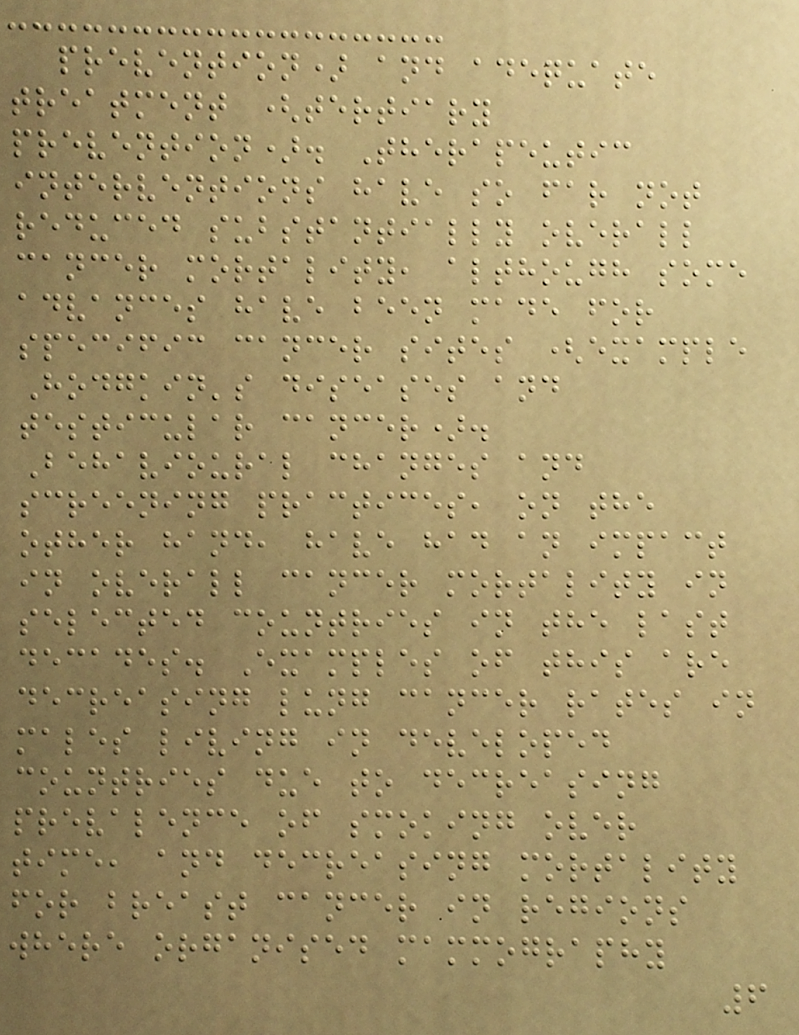prevention) and adequate
treatment (tertiary
prevention). Therapeutic
interventions have so far not
reduced substantially overall
cancer mortality, although some
advances have been made for
specific cancer sites (example
Hodgkin's diseases and
testicular cancer).
Behavioural changes and
screening practices, on the
other hand, have had an impact
in overall cancer mortality in
selected countries in the last
decades. Examples of this are
decreasing lung cancer rates in
males living in developed
countries due to decreasing
prevalence of smoking over
time, and decreasing mortality
for breast cancer in regions
where organised mammography
6
